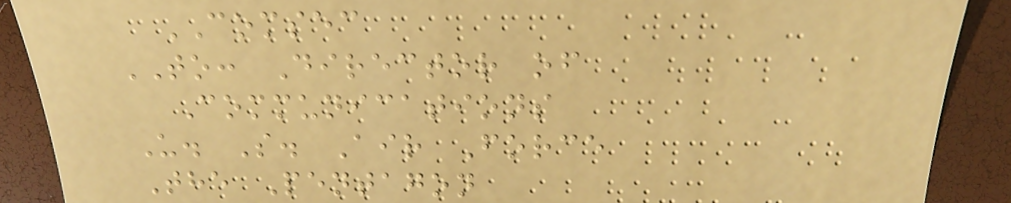COMSEC
TO: Director of
Communications
U. S. Air Force
The Pentagon
